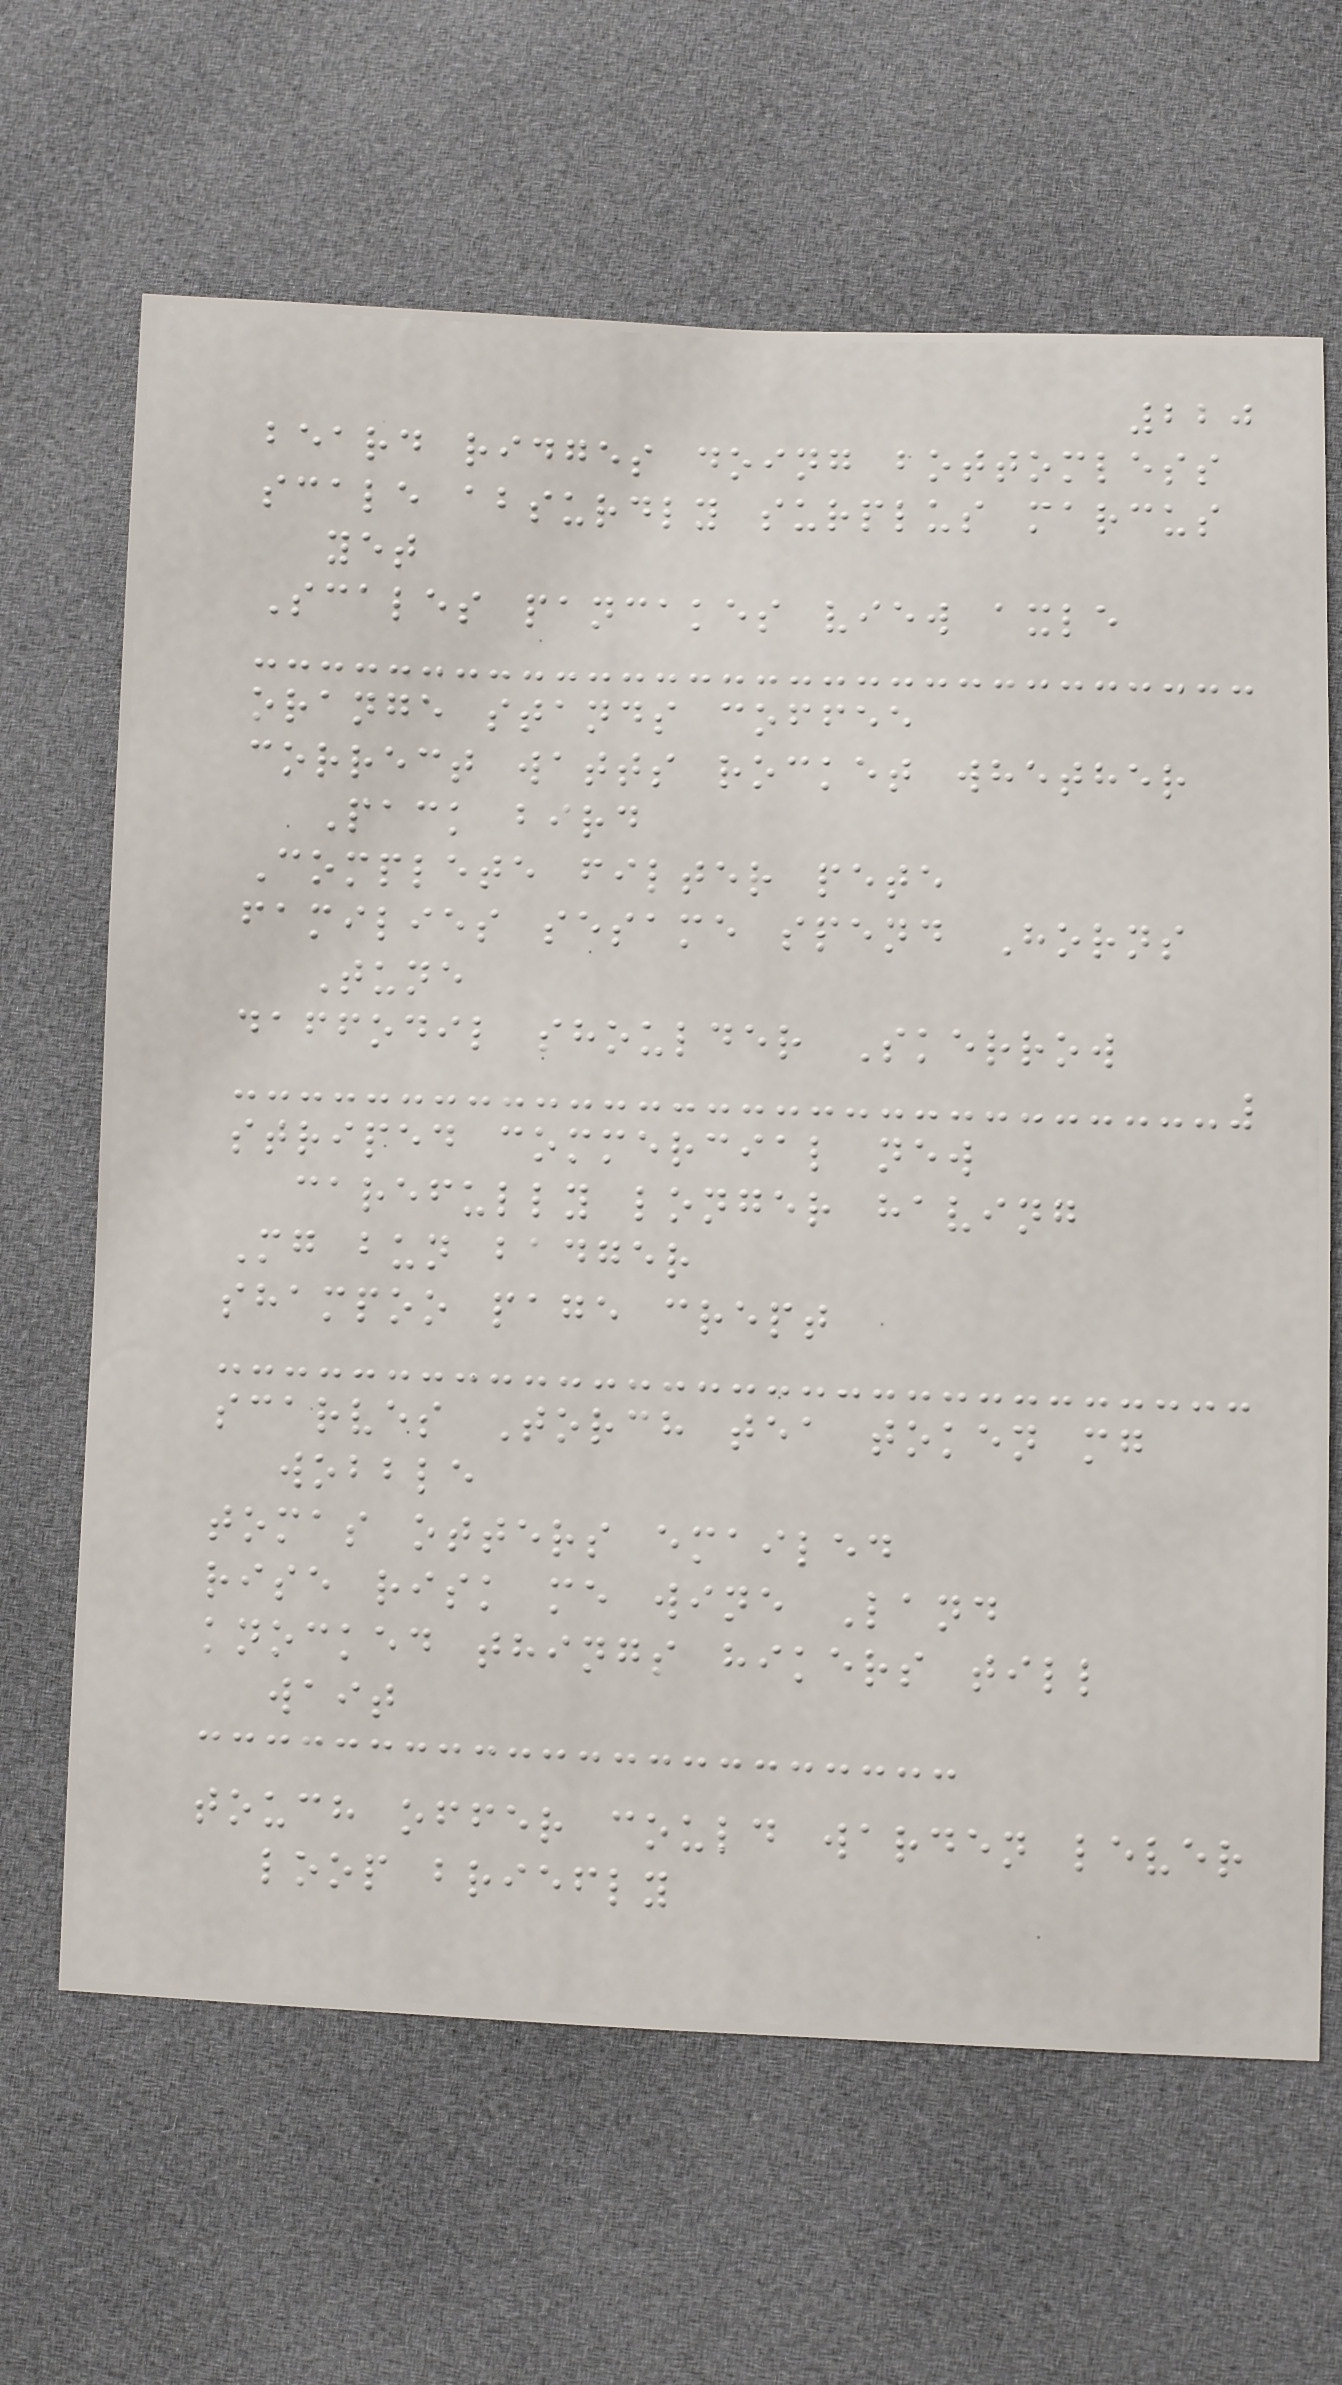220
beard ridges doing bottomless
scale absurdly surplus marcus
yet
Scales pancakes view axle
orange stands coffee
correct watts rocket whether
Pack bird
Complete filter pete
families sesame spend Horns
Tune
daffodil shoulder Skerrow
striped commercial new
carefully longer having
Mg bun badger
shampoo page crept
scarves Torch tea token mg
wobble
tomas otters emailed
rise risk me wine Land
knocked things hikers till
wait
touch offer could warden lever
loop briefly
